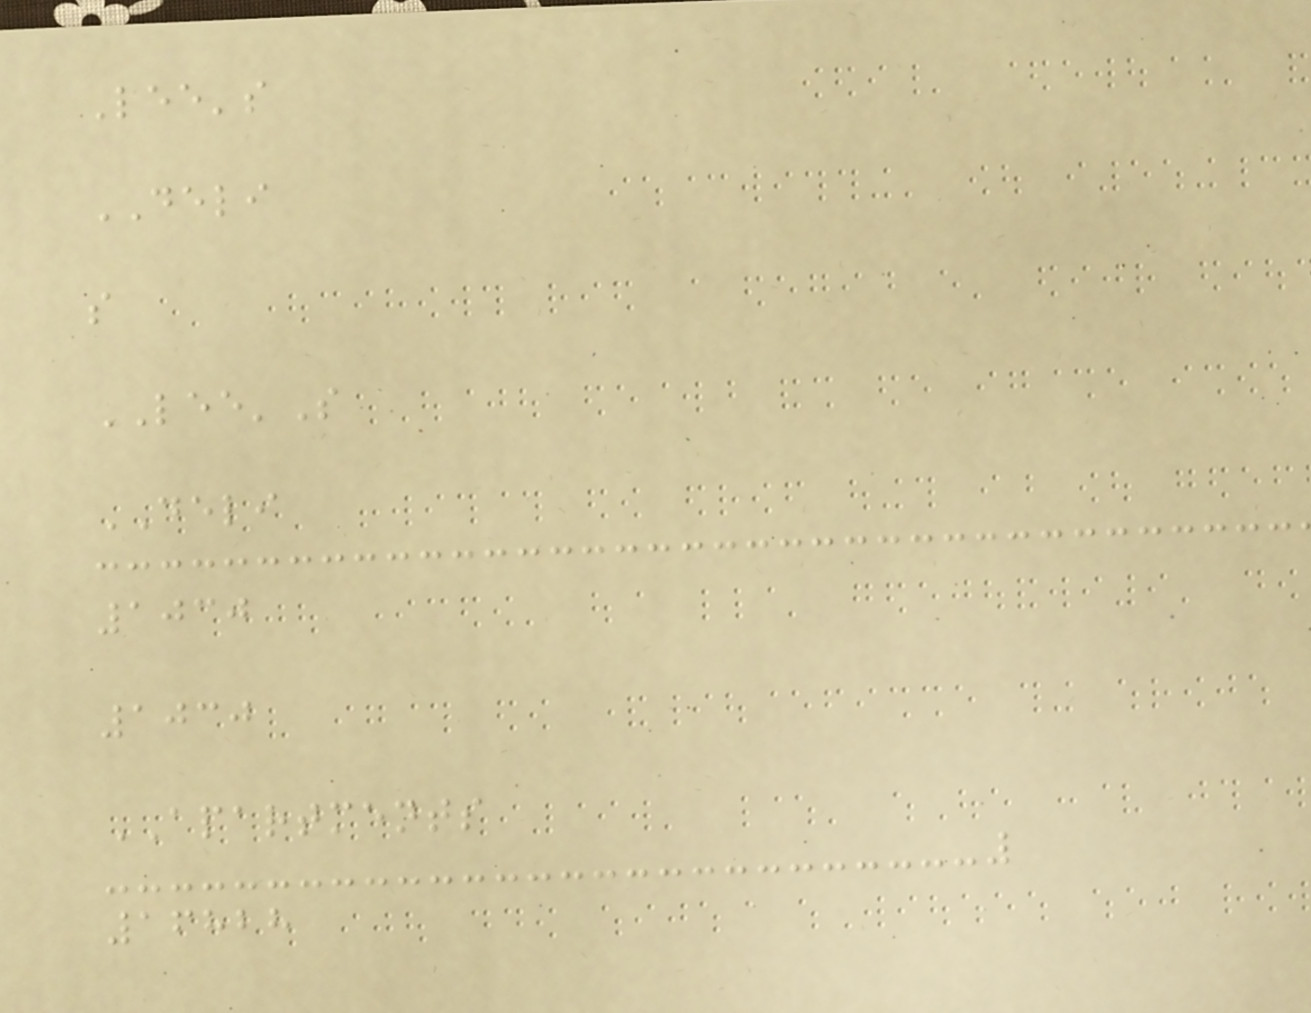Lee's
DELI
s
LEE'S
DELI
1030
1030
APARTMENTS
16828
